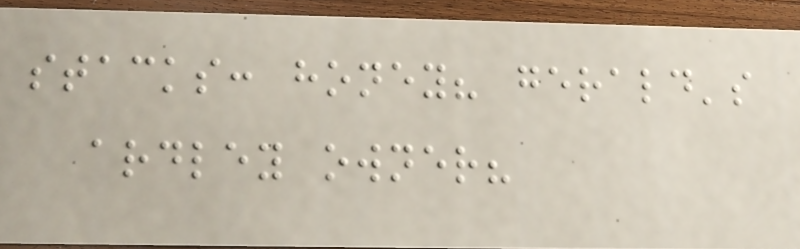stacks: honey? gerald's
ardley owner?
